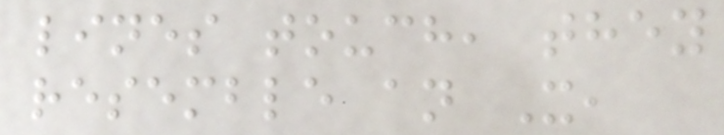lines touch, they
resemble an X,
